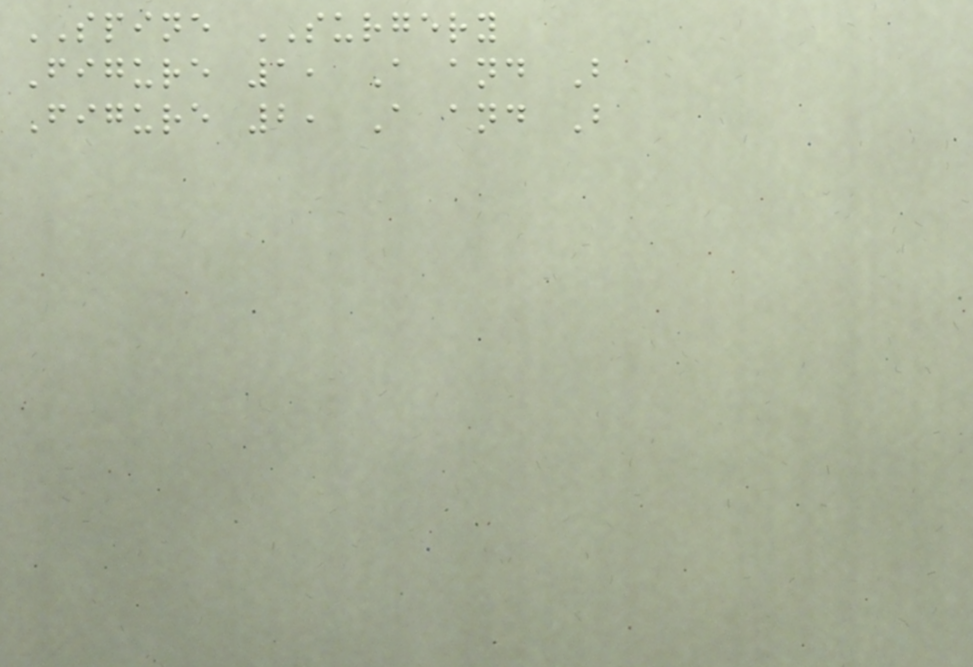SPINE SURGERY
Figure 1, A and B
Figure 2, A and B
